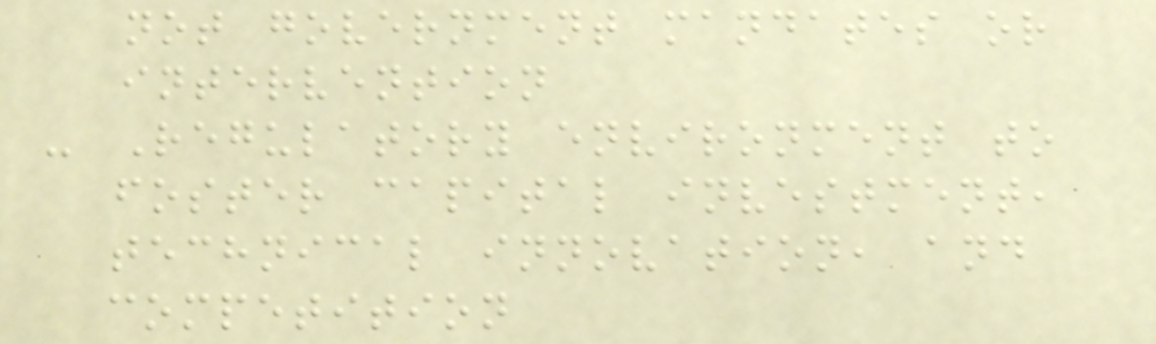not government mandates or
intervention
- Regulatory environment to
foster capital investment,
technical innovation, and
competition
